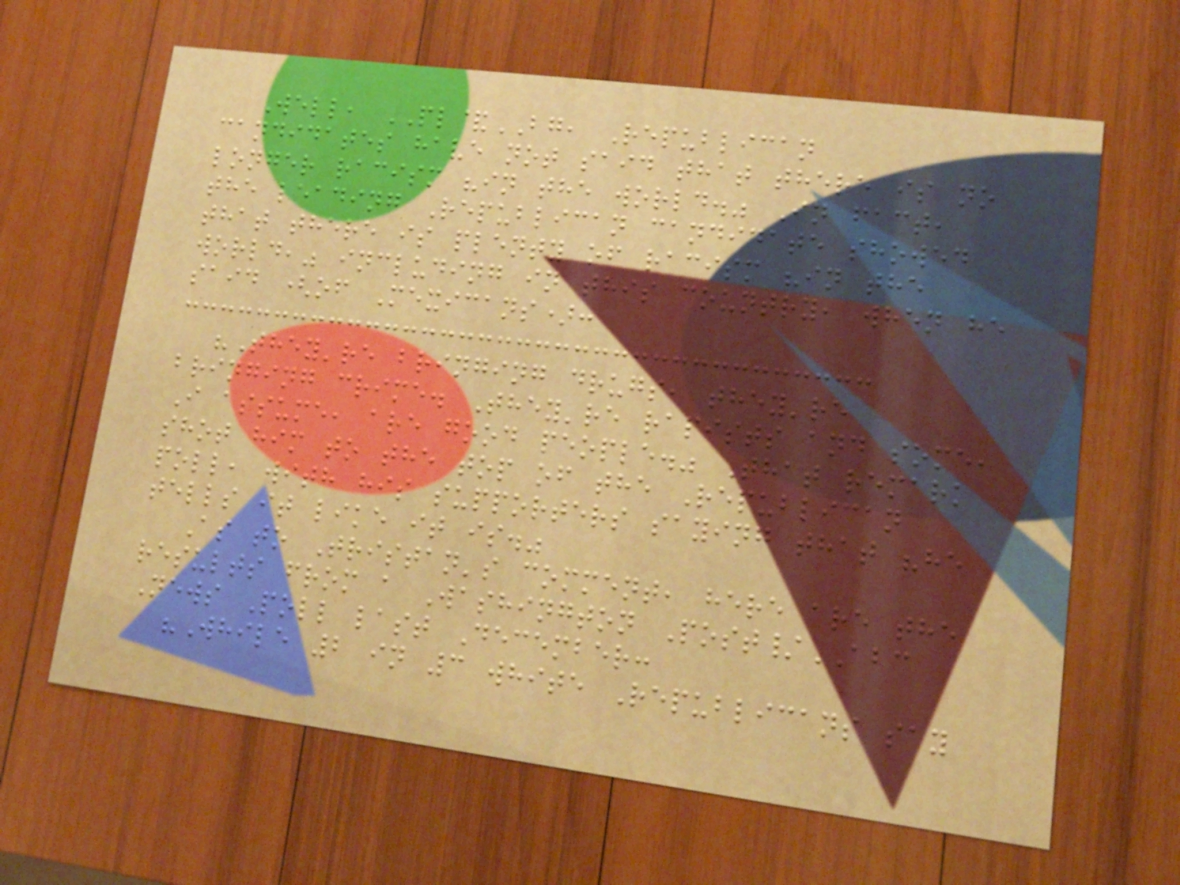Well, PL&BG, Republican
candidates have not said that there is no
longer racism "in the world." In fact,
the leading Republican candidate showed
that there is plenty of racism "in the
world," including in this country, when he
said (of Mexicans):
"They're bringing drugs, they're
bringing crime. They're rapists and some,
I assume, are good people." That remark
shot him to the top of the Republican
poll, with his supporters saying that "he
tells it like it is."
As to Tristan's comment, here are the
results from a Washington Post/ABC
News Poll last December:
"While 2 in 3 white Republicans say
